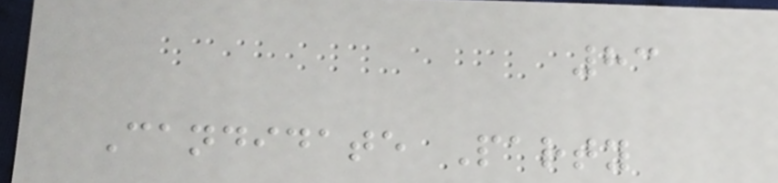83
Candidate Party
